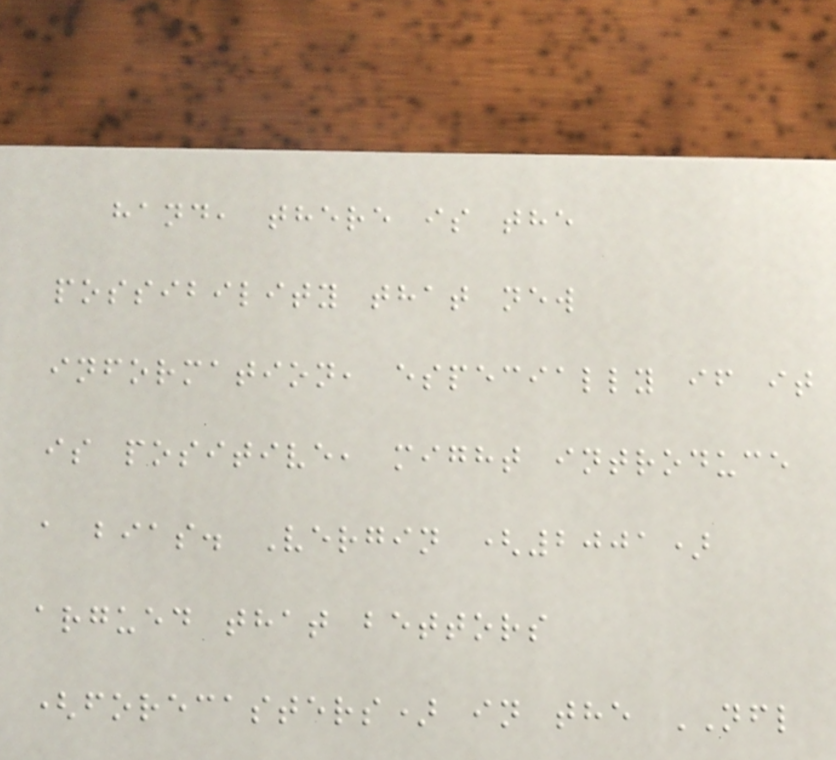hand, there is the
possibility that new
information, especially if it
is positive, might introduce
a bias. Vergin (2001)
argued that bettors
(forecasters) in the NFL
